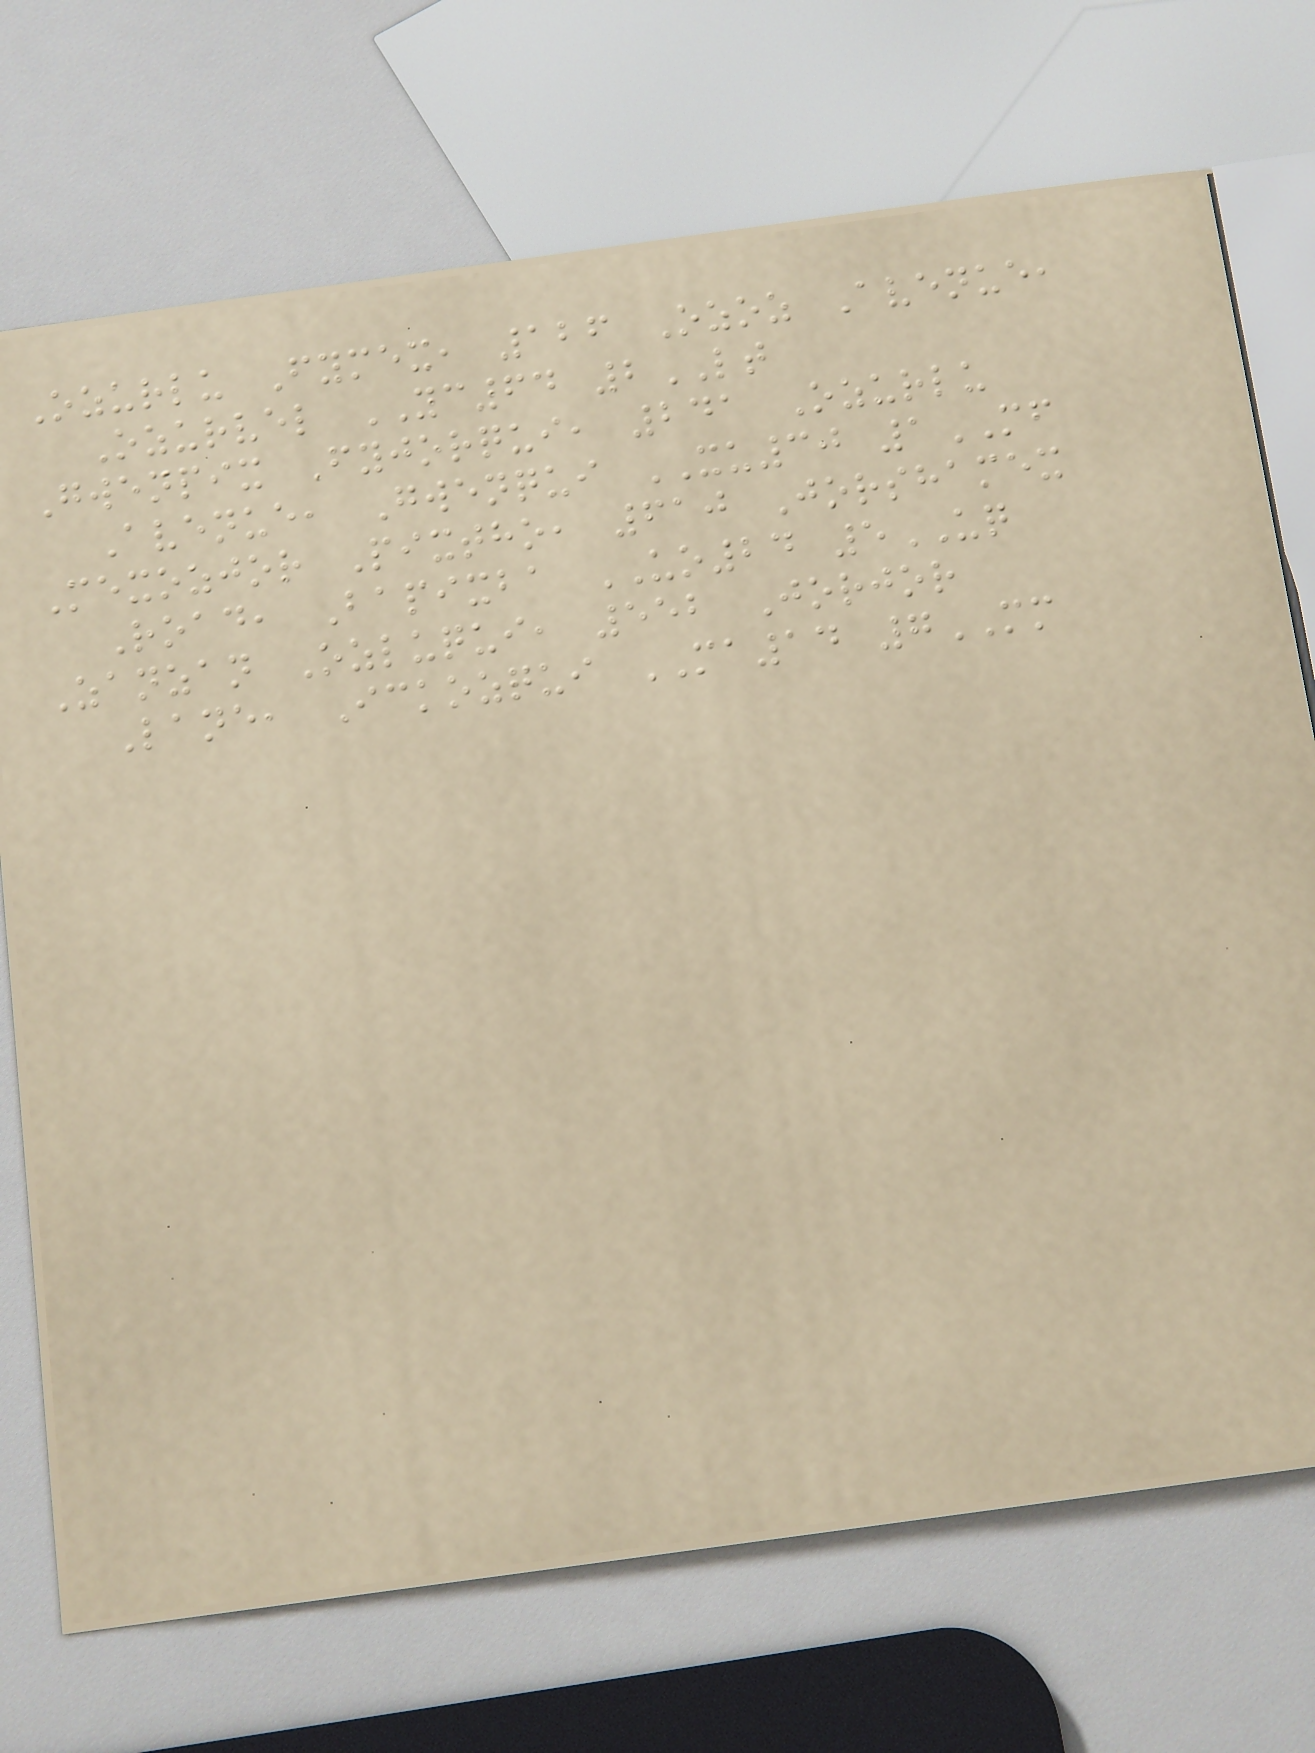Ozurlu Fymex, 126 Ozoz Avenue,
Ozurvel YC64 2LT
Gwenpix Fyjorqui, 241 Ozurlu
Avenue, Gwenqui XU30 1MF
Mexozjor Pixtho, 610 Jorshamex
Road, Bapixba UO24 5UQ
Zanzan Ozluqui, 552 Jorjor
Lane, Ickozqui MA14 7MM
